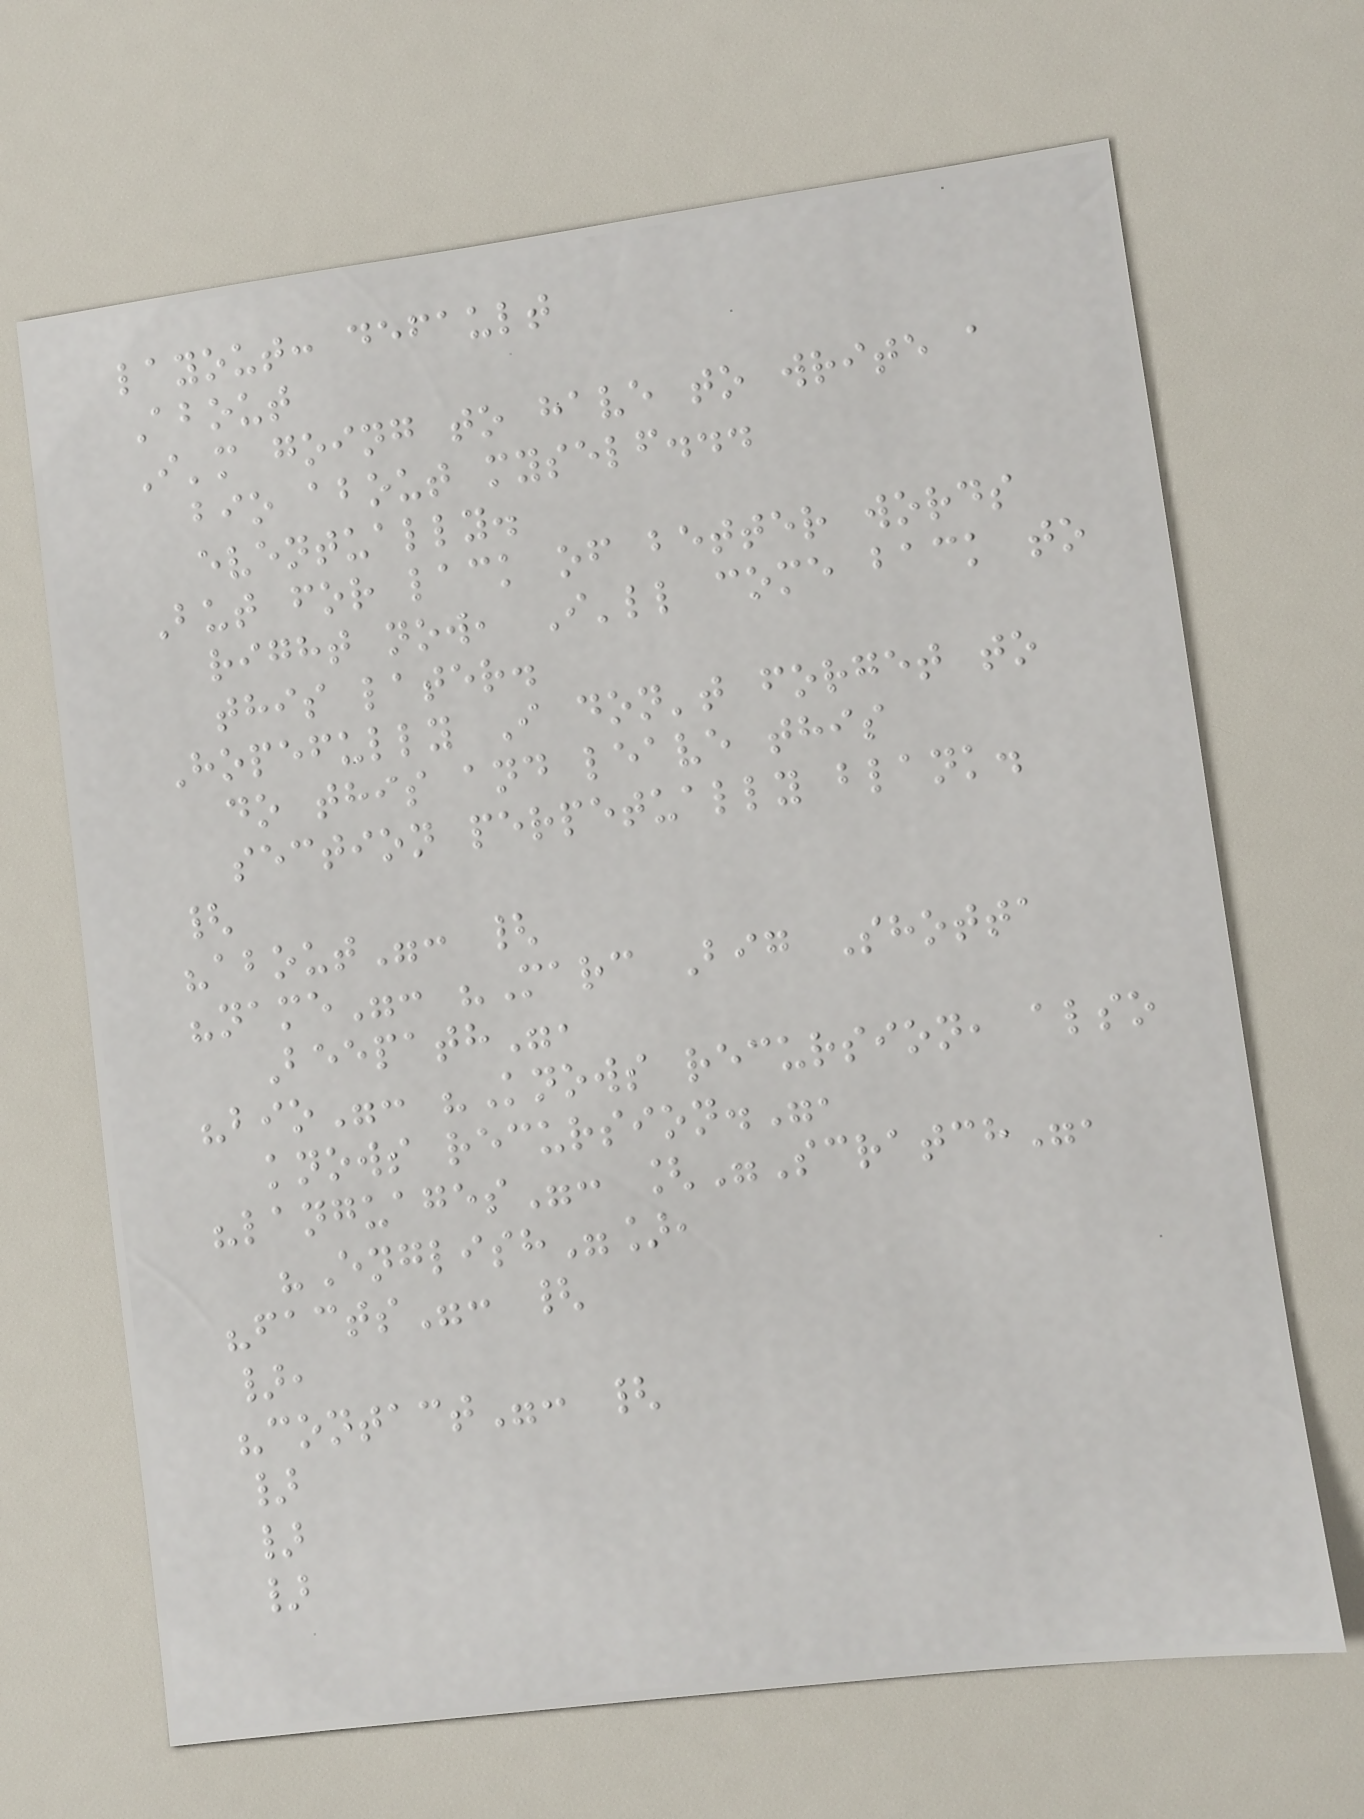layout: default
About
I'm going to have to write a
bio about myself...
eventually.
But for lack of better words
right now, I'll come back to
this later.
Hopefully I don't forget to
do this and leave this
section perpetually blank.
{
"about": {
"name": "Marc Big Shotta
Beepath",
"bio": "Knows recursion, also
knows recursion.",
"languages": ["Scratch",
"English"],
"facts": {
},
"contact": {
}
}
}
